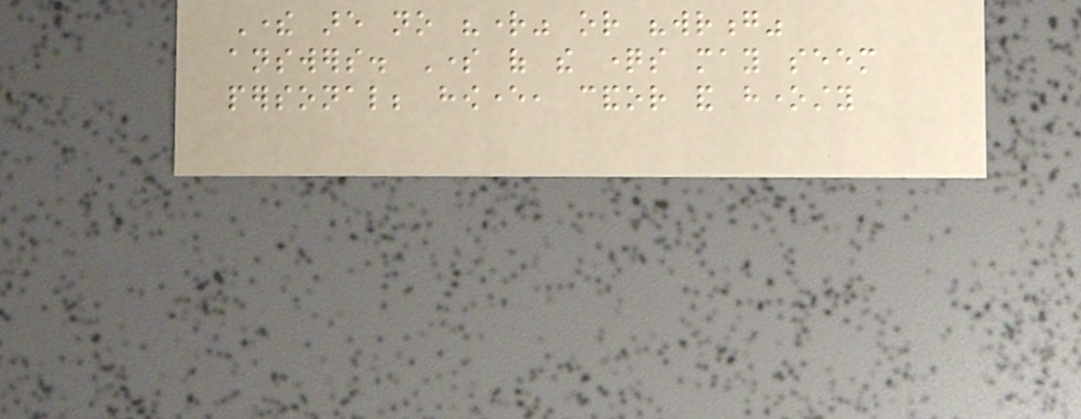There are no "right" or "wrong"
answers. Some of the questions may seem
personal; however, candor and honesty
